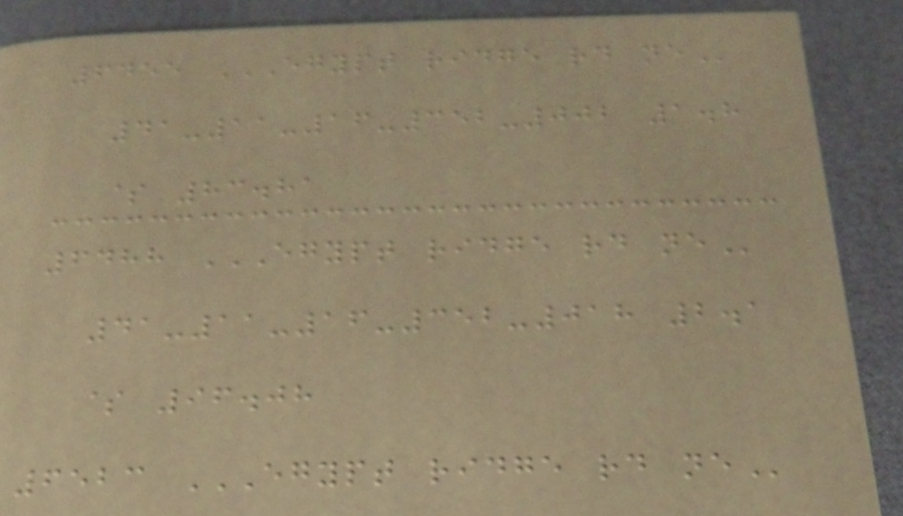6455 EGYPT RIDGE RD NE
41-11-16-352-002 1.8
$ 83.81
6488 EGYPT RIDGE RD NE
41-11-16-352-018 2.1
$ 96.08
6523 EGYPT RIDGE RD NE
